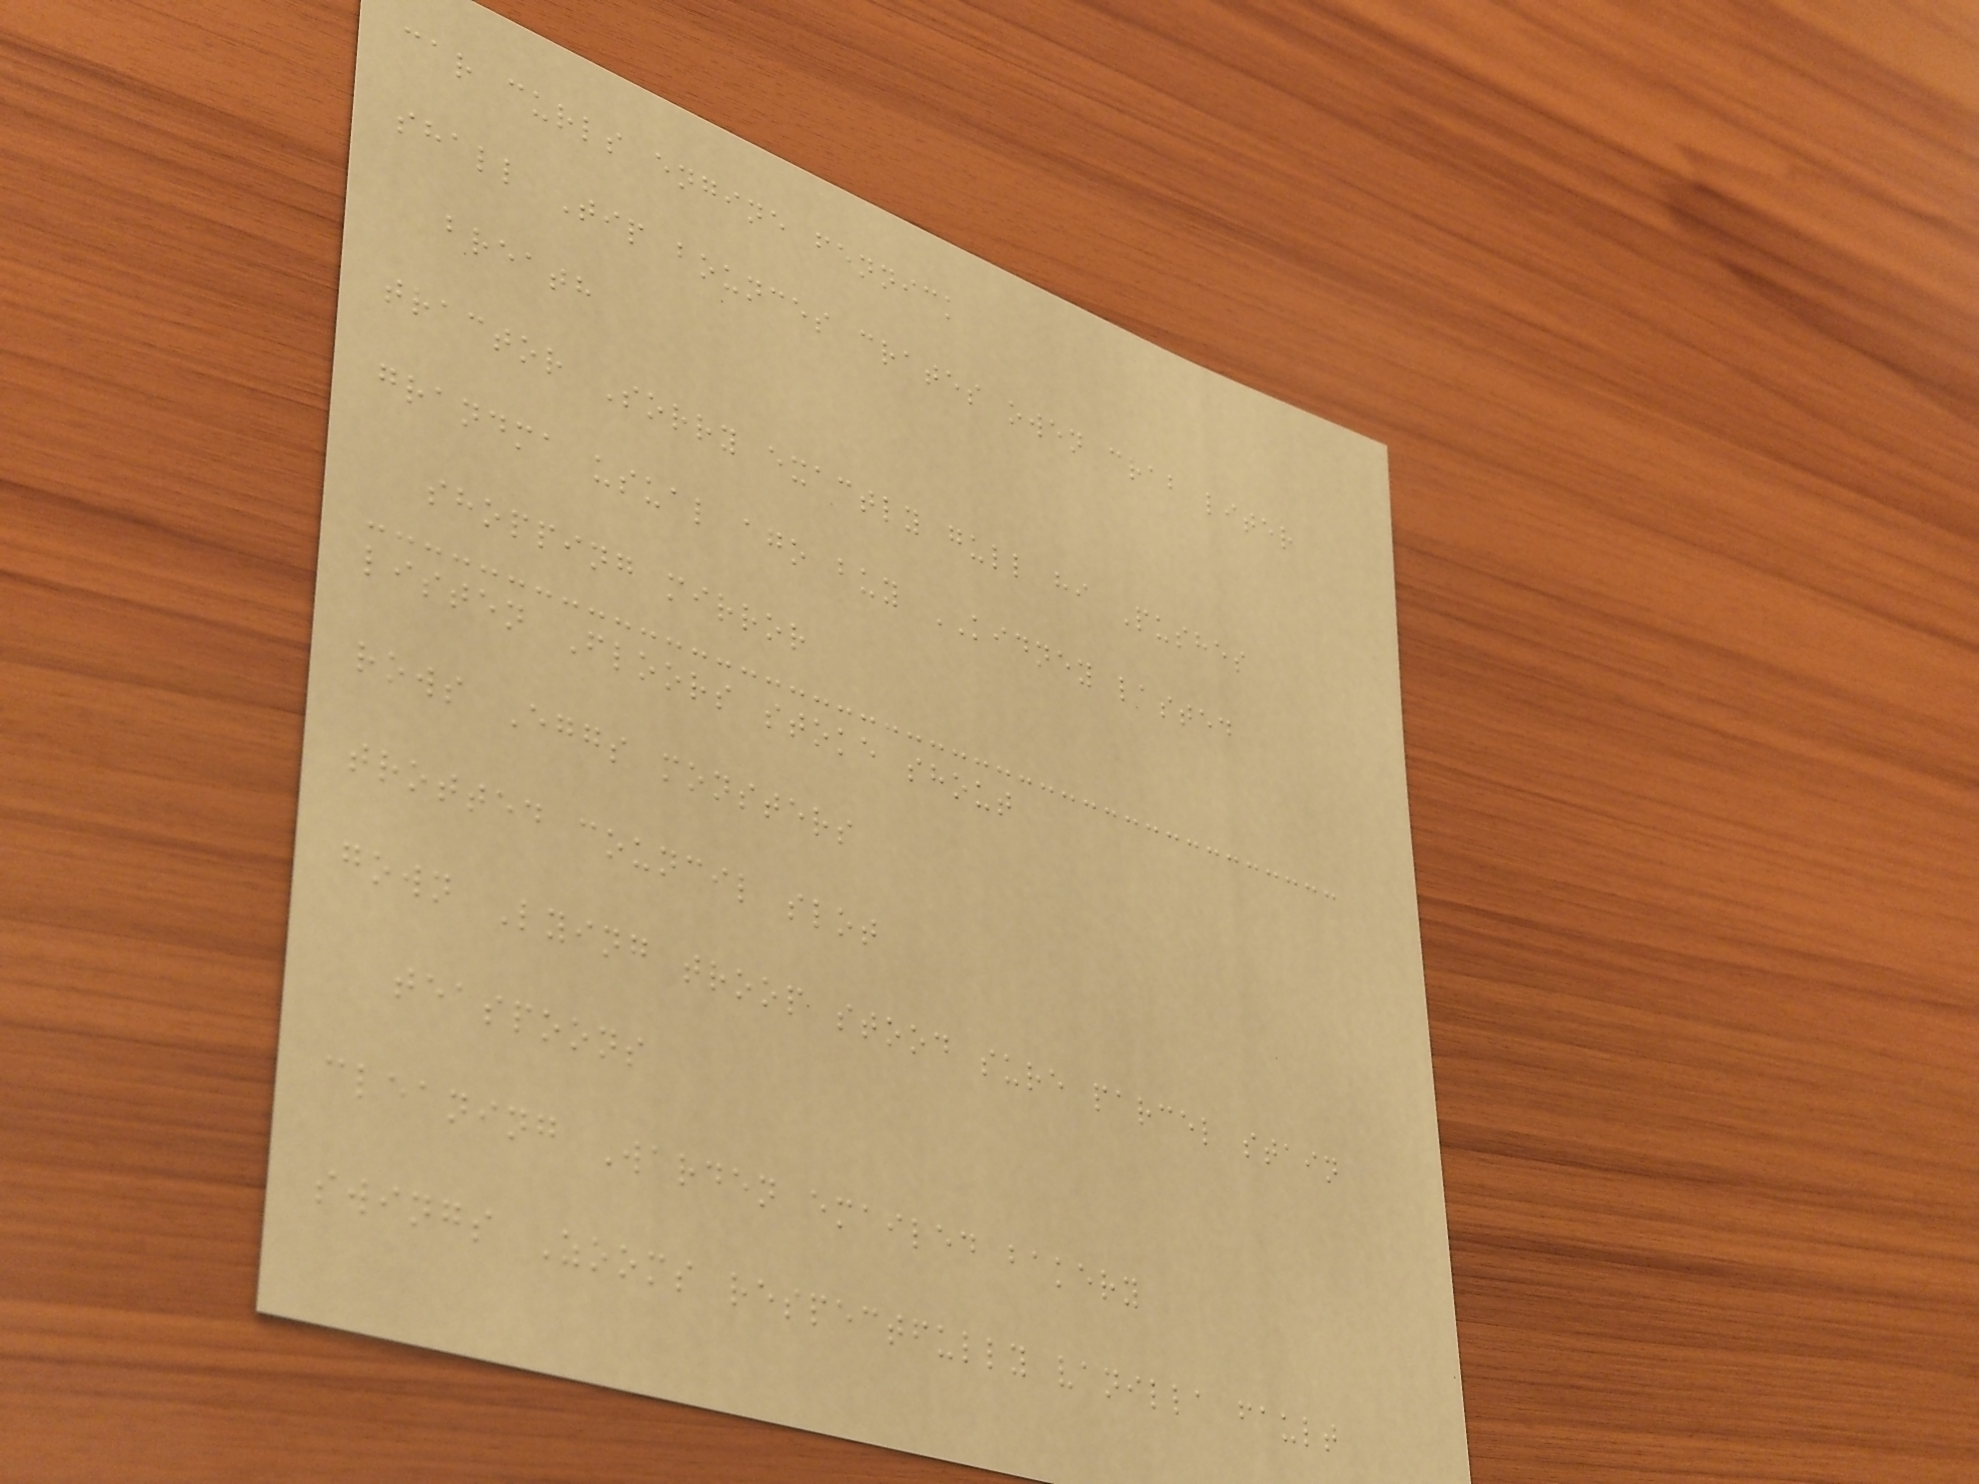car curls engine fennick
shall Tip bounces crates owen crab liter
breath
tractor Sorry exactly gull hi Pushes
grandma usual ago buy KIDNEY lasted
shopping mirror
listen Floors stoke shout
rows Eggs monsters
trotted council slot
gown Lying troop stood sure parcel stain
teaspoons
cleaning Warden emailed bakery
swings Zooms respectfully vanilla fault
